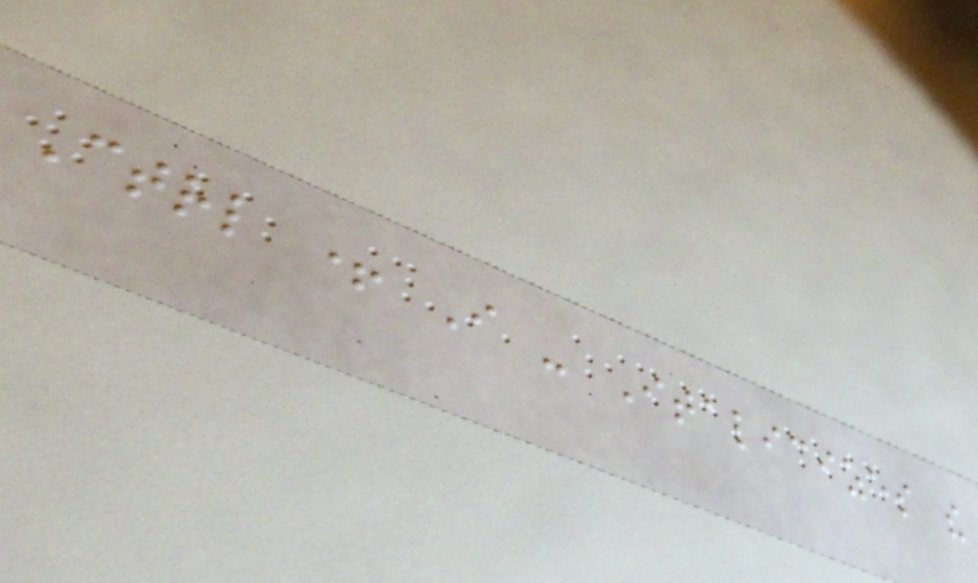Ctrl + I - Italicizes the
